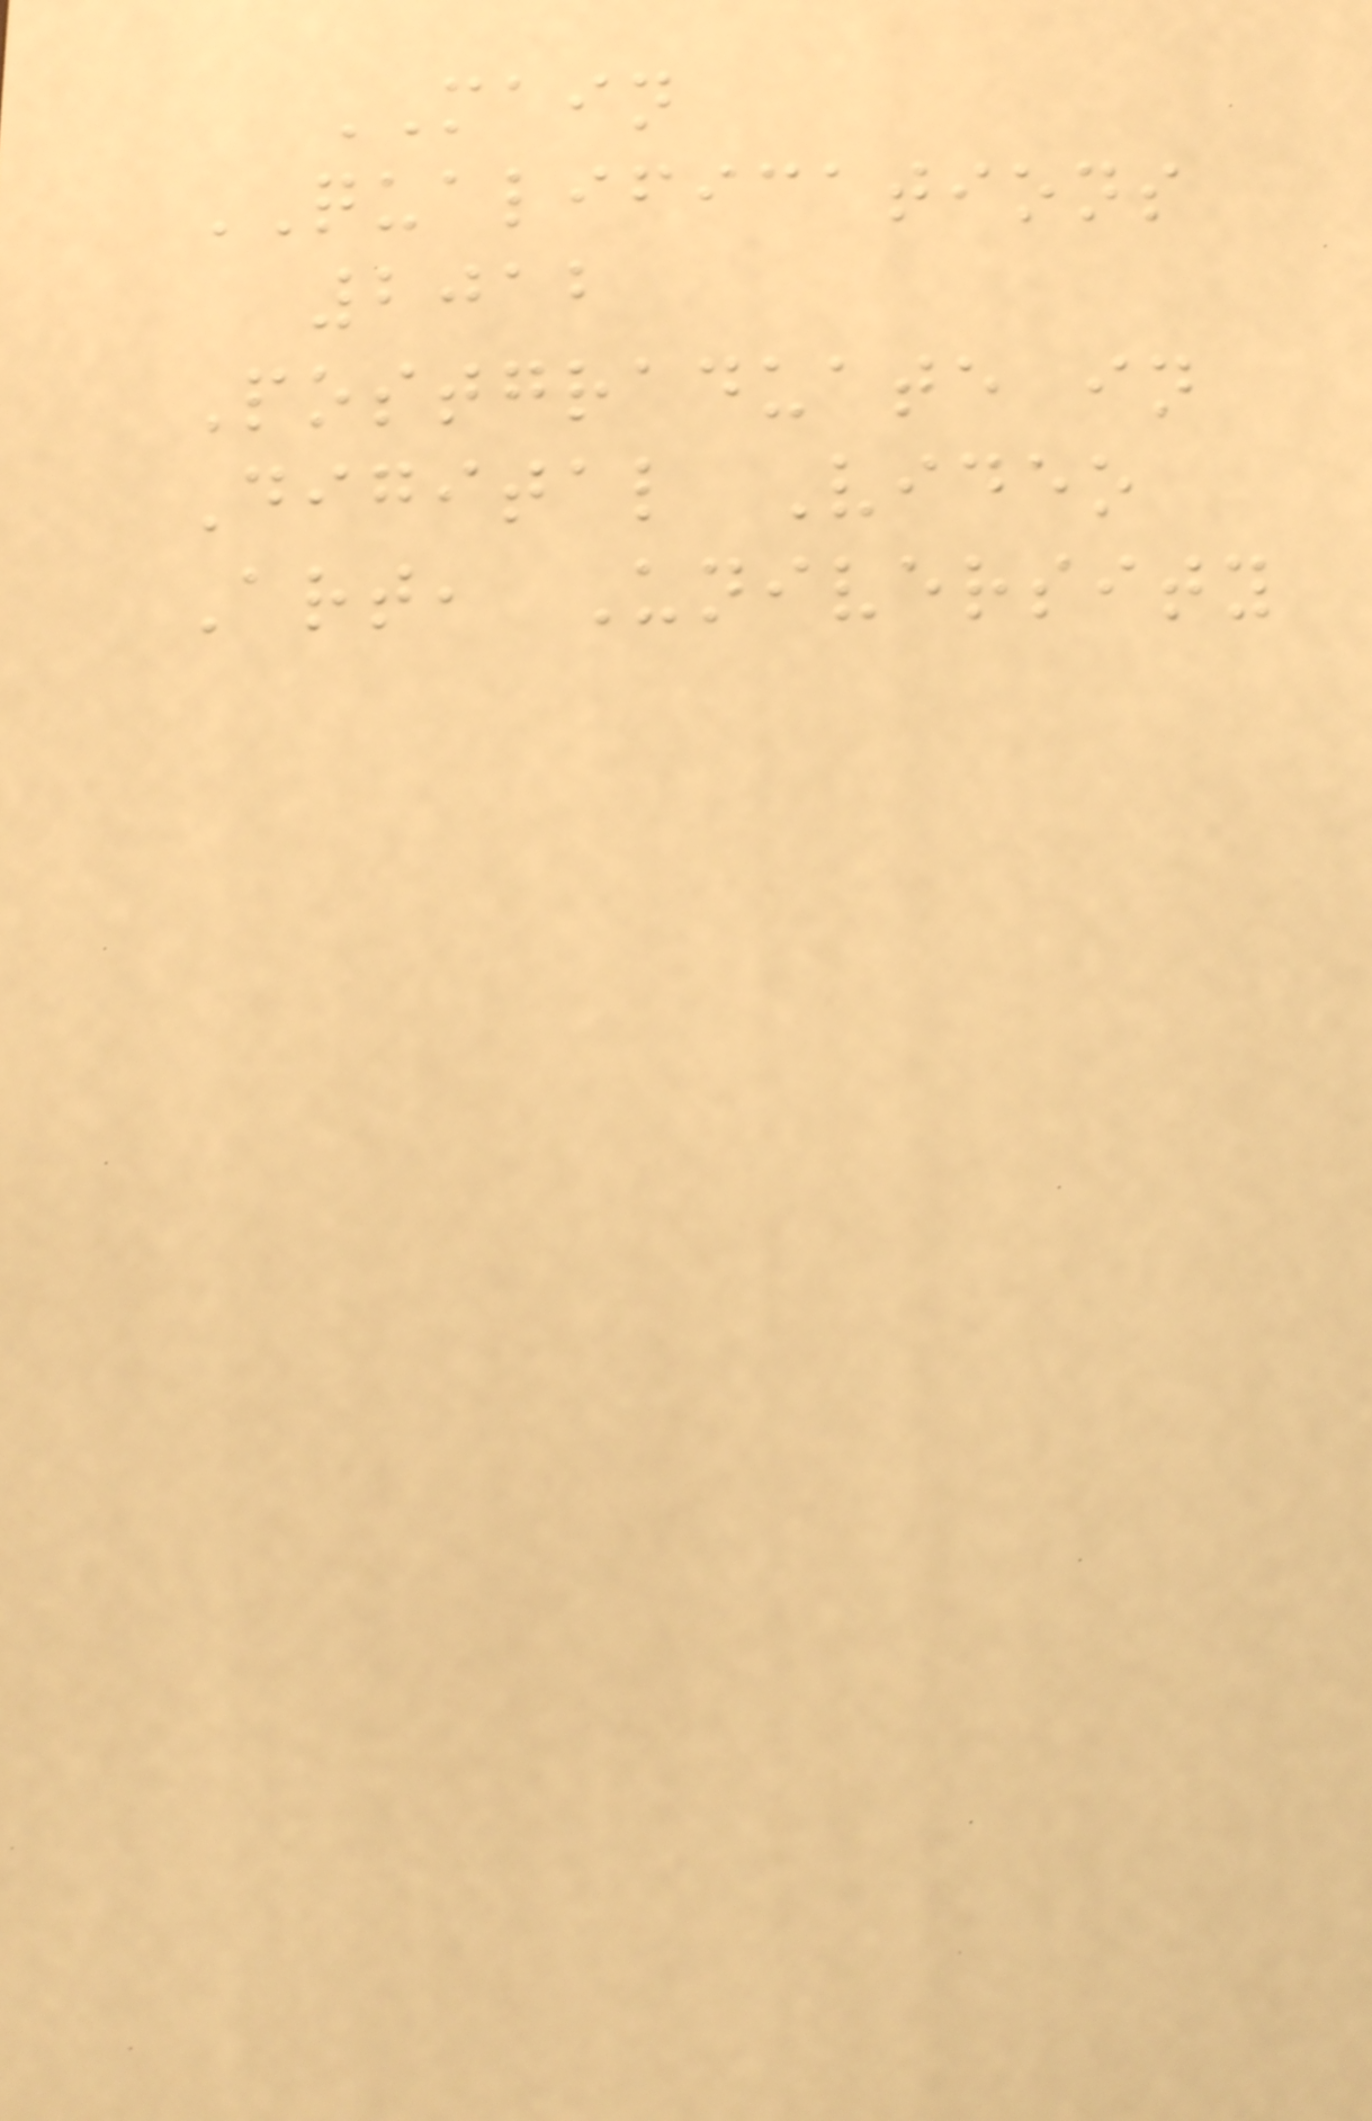MAIN
QUALIFICATIONS
2012
Postgraduate in
Digital Video
Art, University
